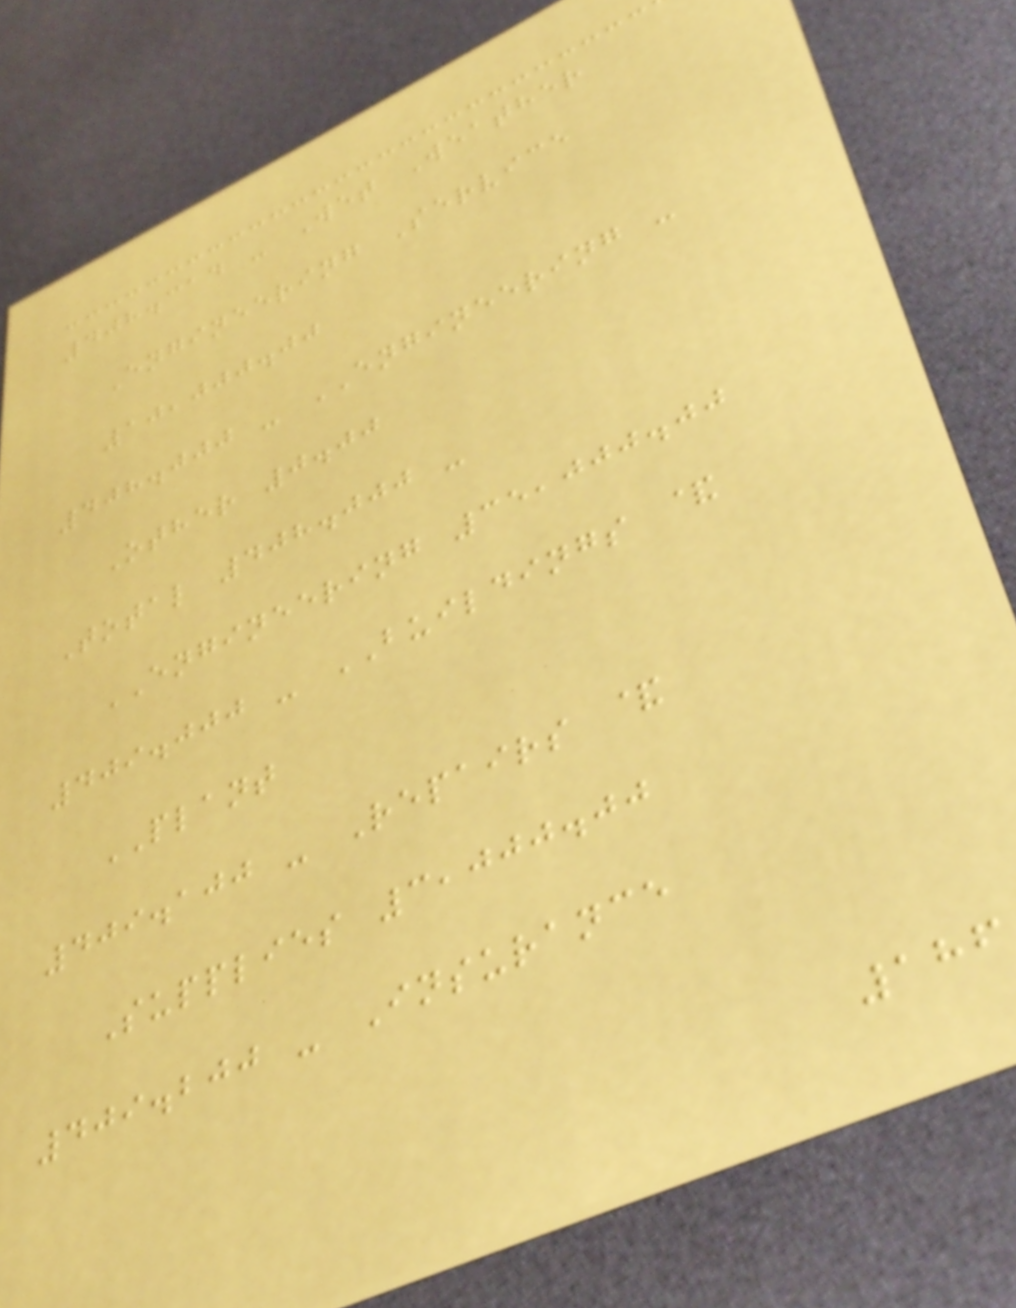408.314 - Wet Weather
Engineering Service
10,000.00
408.000 - ENGINEERING -
Other 0.00
Total 408.000 -
ENGINEERING 35,000.00
409.000 - BUILDINGS &
PLANT
409.100 - Repairs &
Supplies 3,000.00
409.200 - Insurance
186
